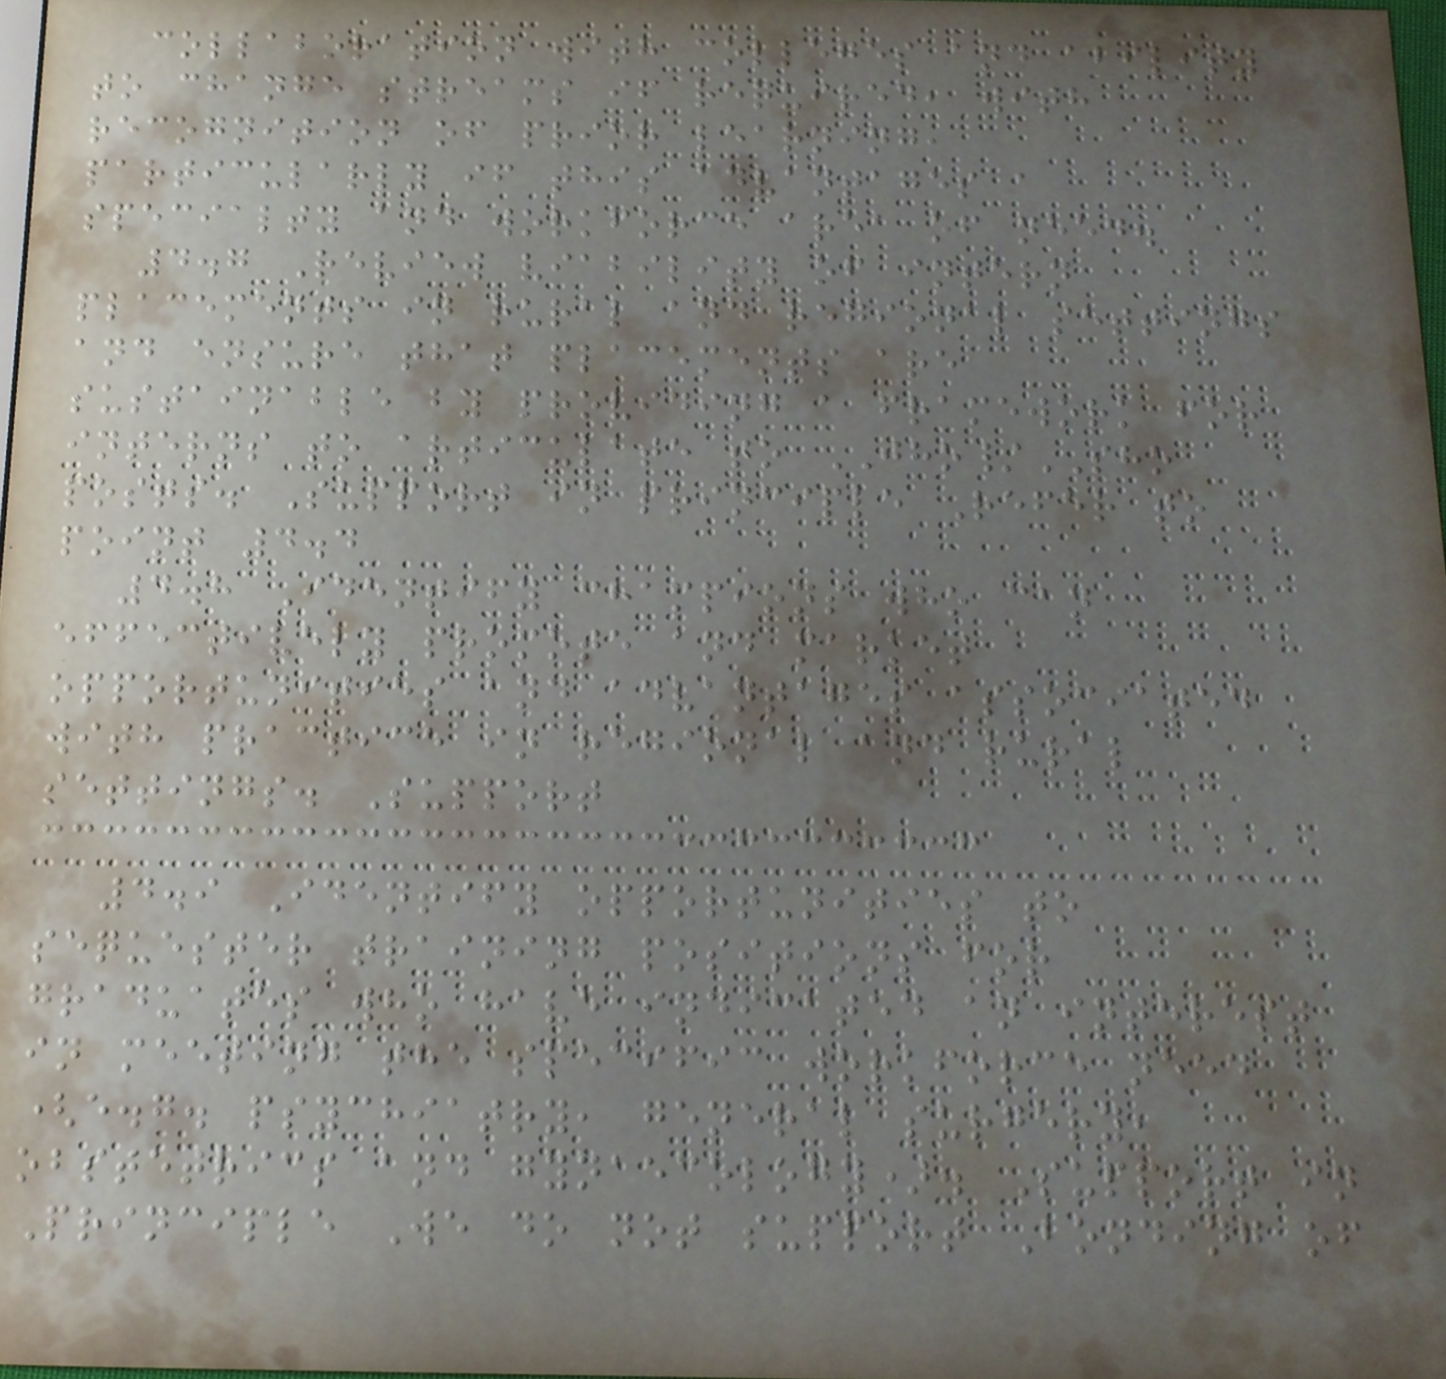collaboration with colleges and ability
to change streams if required, with
recognition of prior learning,
particularly if this advantages a
specialty and workforce area of need.
4.7 Review viability of intern
placements in rural and regional settings
and ensure that placements are
sustainable by providing a framework for
interns to articulate to JHO/SHO
posts. Support in principle Refer to
point 4.4
4.8 Identify champions who can
effectively promote and market
opportunities and advantages associated
with practice in regional and rural
settings. Support
4.9 Identify opportunities to
sequester training positions for
graduates who have indicated an interest
in meeting the specific workforce need
(e.g. psychiatry, general surgery,
obstetrics and gynaecology). Support in
Principle We do not support Bonding of
